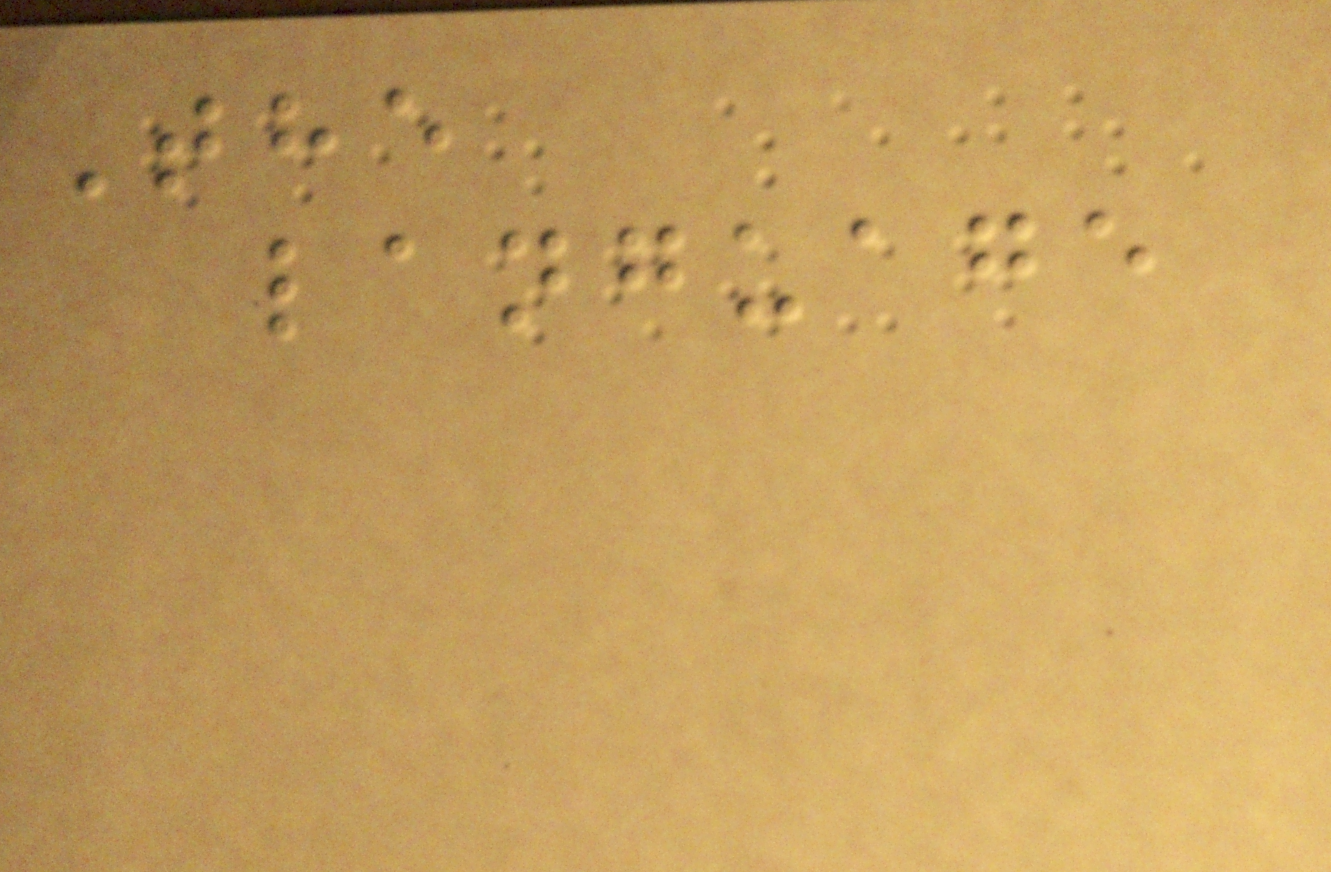The
language
